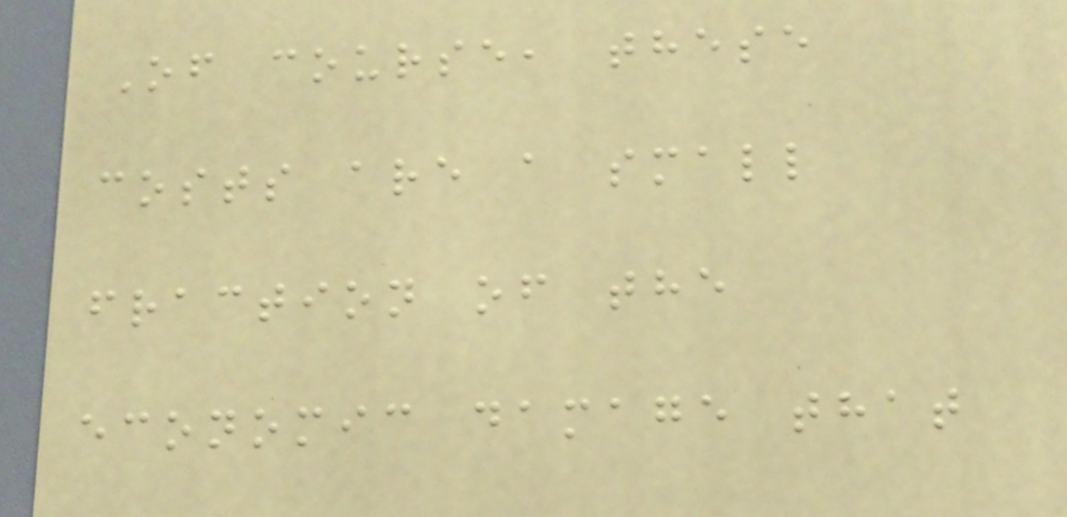Of course, these
costs are a small
fraction of the
economic damage that
